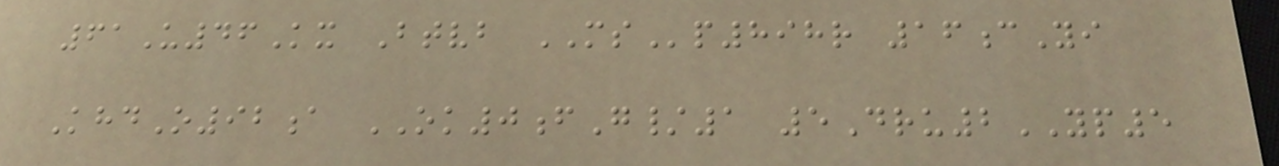61U46Kx Btvb MSp898r 16cYi
KhdO92a OK0fG/1 5Dru2YP5
